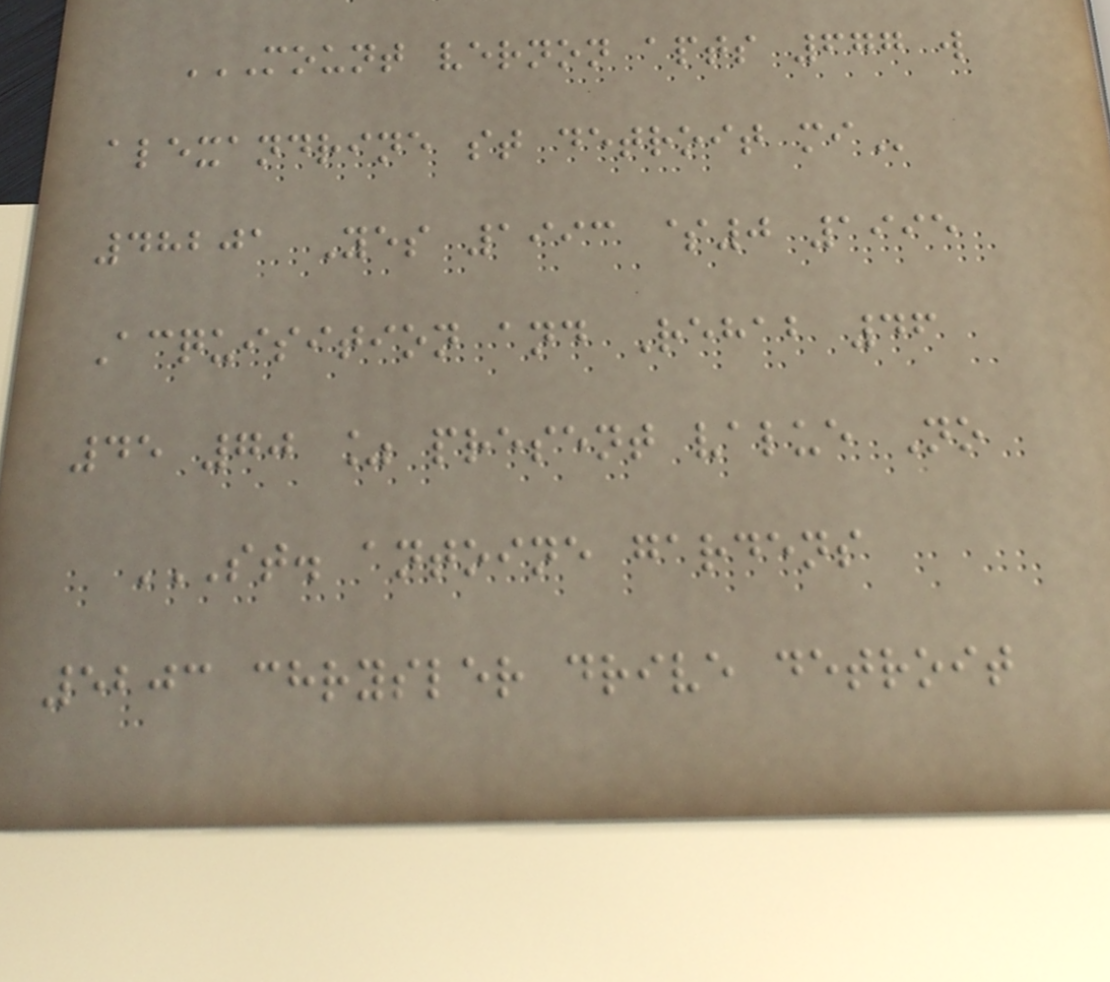MOUNT VERNON APTS 677 W
ALEXANDRINE ST DETROIT MI
48201 Yes 1993 $0 1995
Acquisition and Rehab 46
45 70 % present value No
ST. ANTOINE GARDENS
5203 CHRYSLER DRIVE DETROIT
